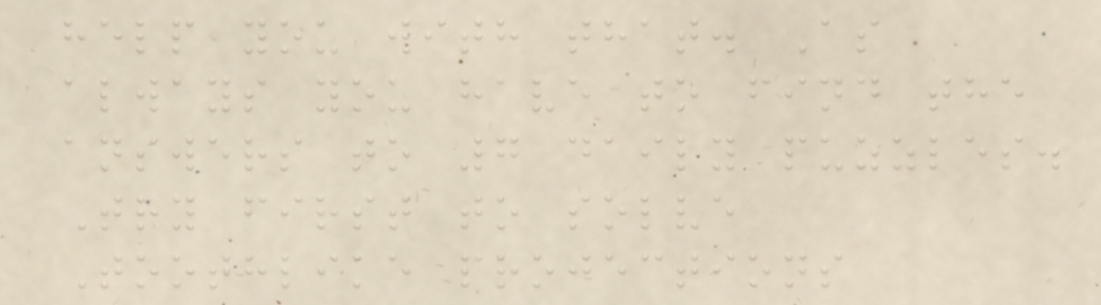help you with that. As
always you have to find the
answers to 7 daily puzzles.
Try first to solve
Toothlike projections
